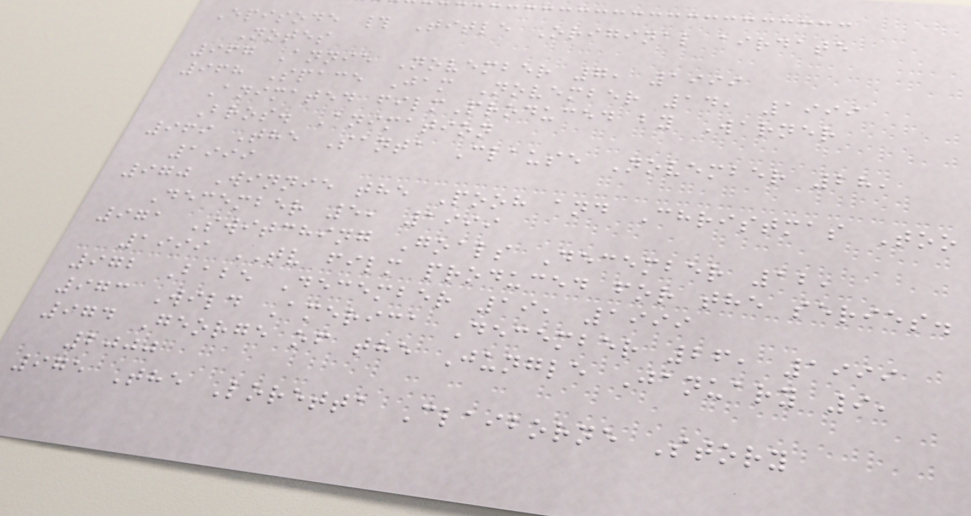Episode # Title Original airdate
Notes
967 Annie November 7, 1999
968 Space Jam November 14, 1999
Animated filmProduced by Warner
Bros. Animation
969 The Santa Clause November 28,
1999
970 Winnie the Pooh and Christmas Too
December 5, 1999
971 Switching Goals December 12,
1999 TV film produced for the series.
972 Babe December 19, 1999
973 Wild America December 26, 1999
974 George of the Jungle January 9,
2000
975 The Loretta Claiborne Story
